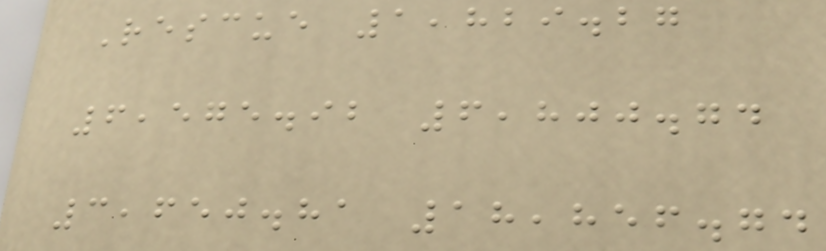Rescue 1,829.27
6,575.92 6,800.74
3,650.81 18,856.74
